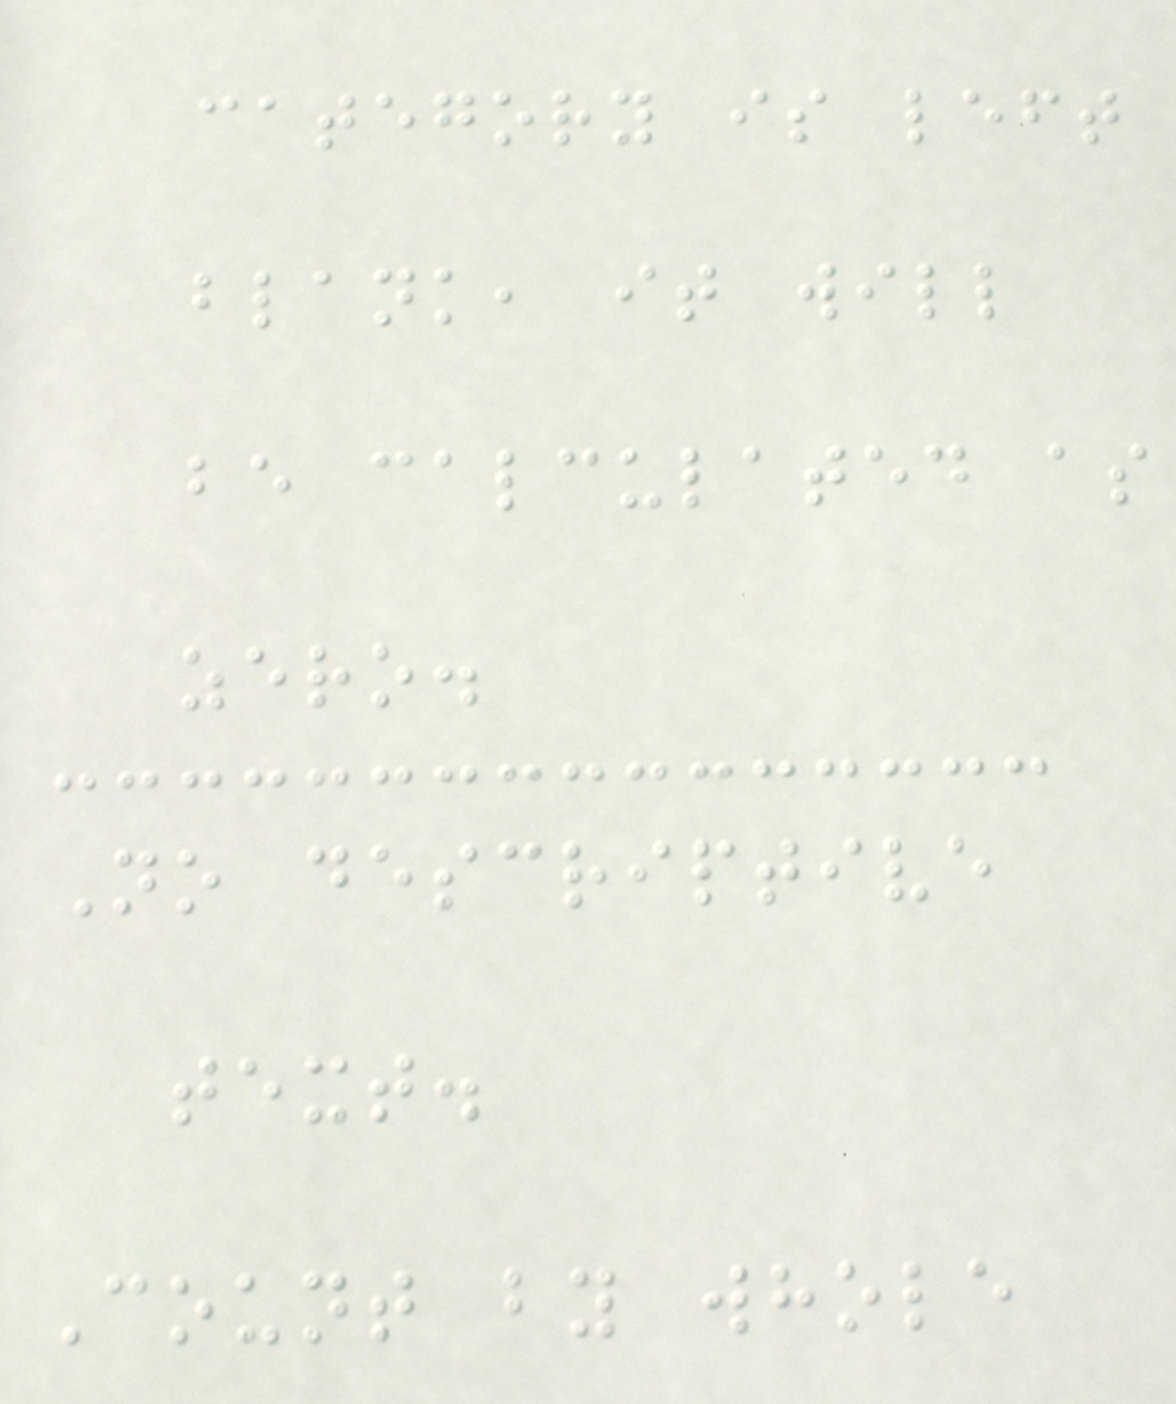category is left
blank, it will
be calculated as
zero.
No descriptive
text.
Count by whole
